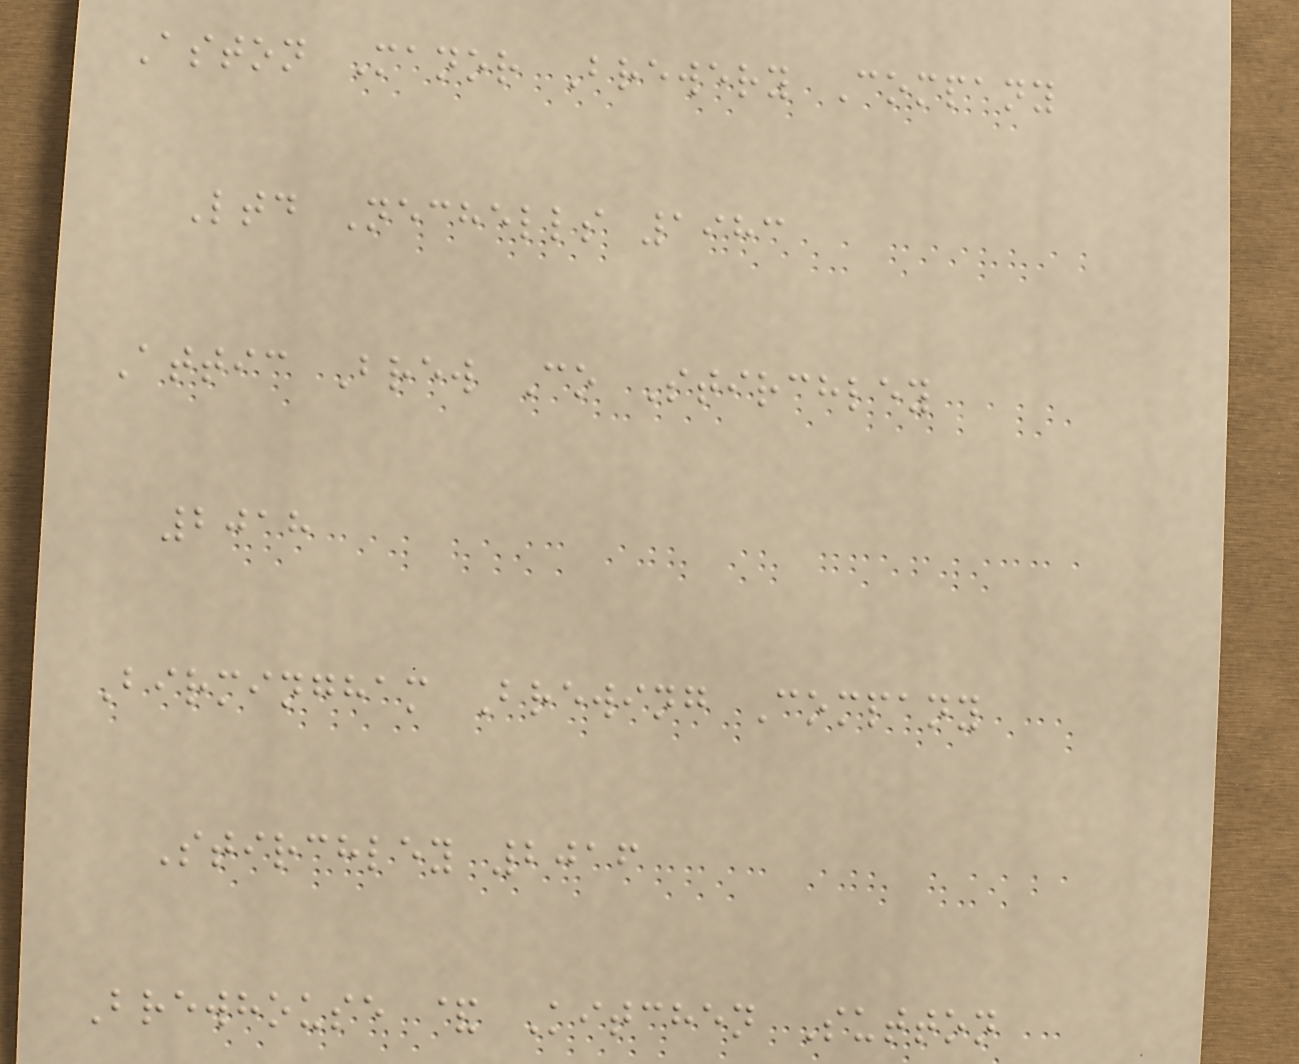Aston Manor Brewery Company
Ltd Nechells 1983
Attic Brew Co Stirchley
2018
Birmingham Brewing Company
Stirchley 2016
Brewhouse & Kitchen Sutton
